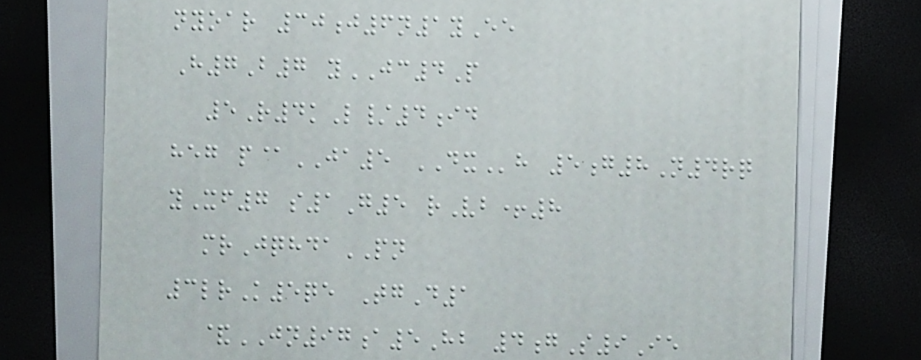nyoar 30j6n1yEe
H7B7 yJC4P
5R4kL/4id
heg p@JA5 DXh 5g8N4rq
yXf7 s1G5 rVb+8
mrJqhdaPN
3lrK5qe TgD1
&JN97a5Hb 4gS9Ie
